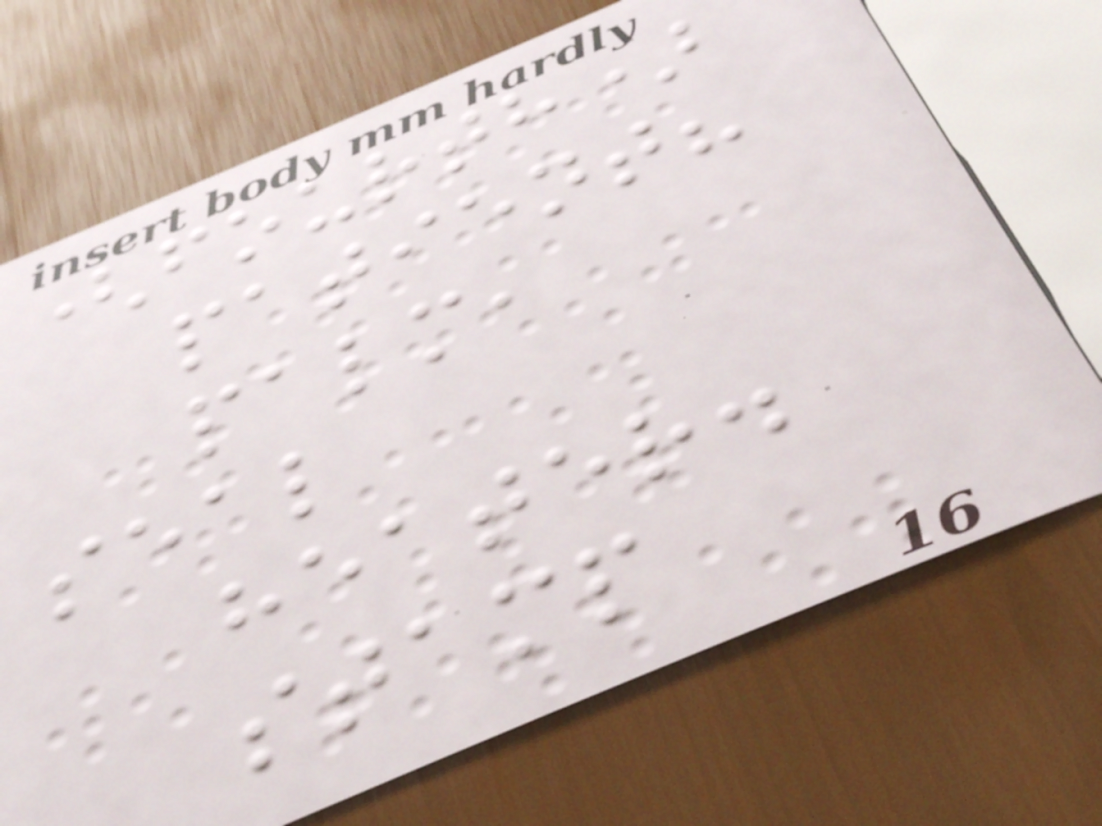(fourth)
patient?
palm,
seal
heater.
stamp
